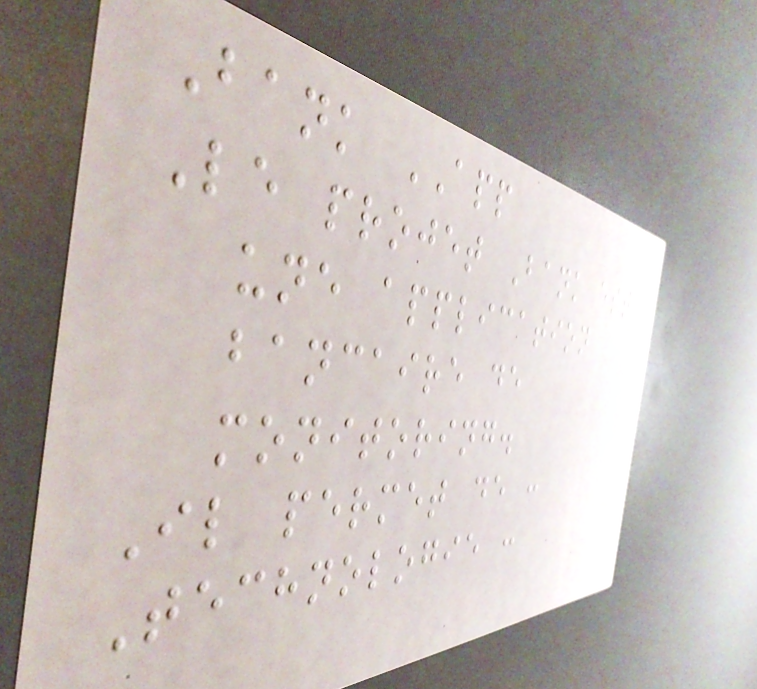Bank APP
Le projet Bank est
une application
bancaire de
monitoring.
Il permet de :
Technologie :
